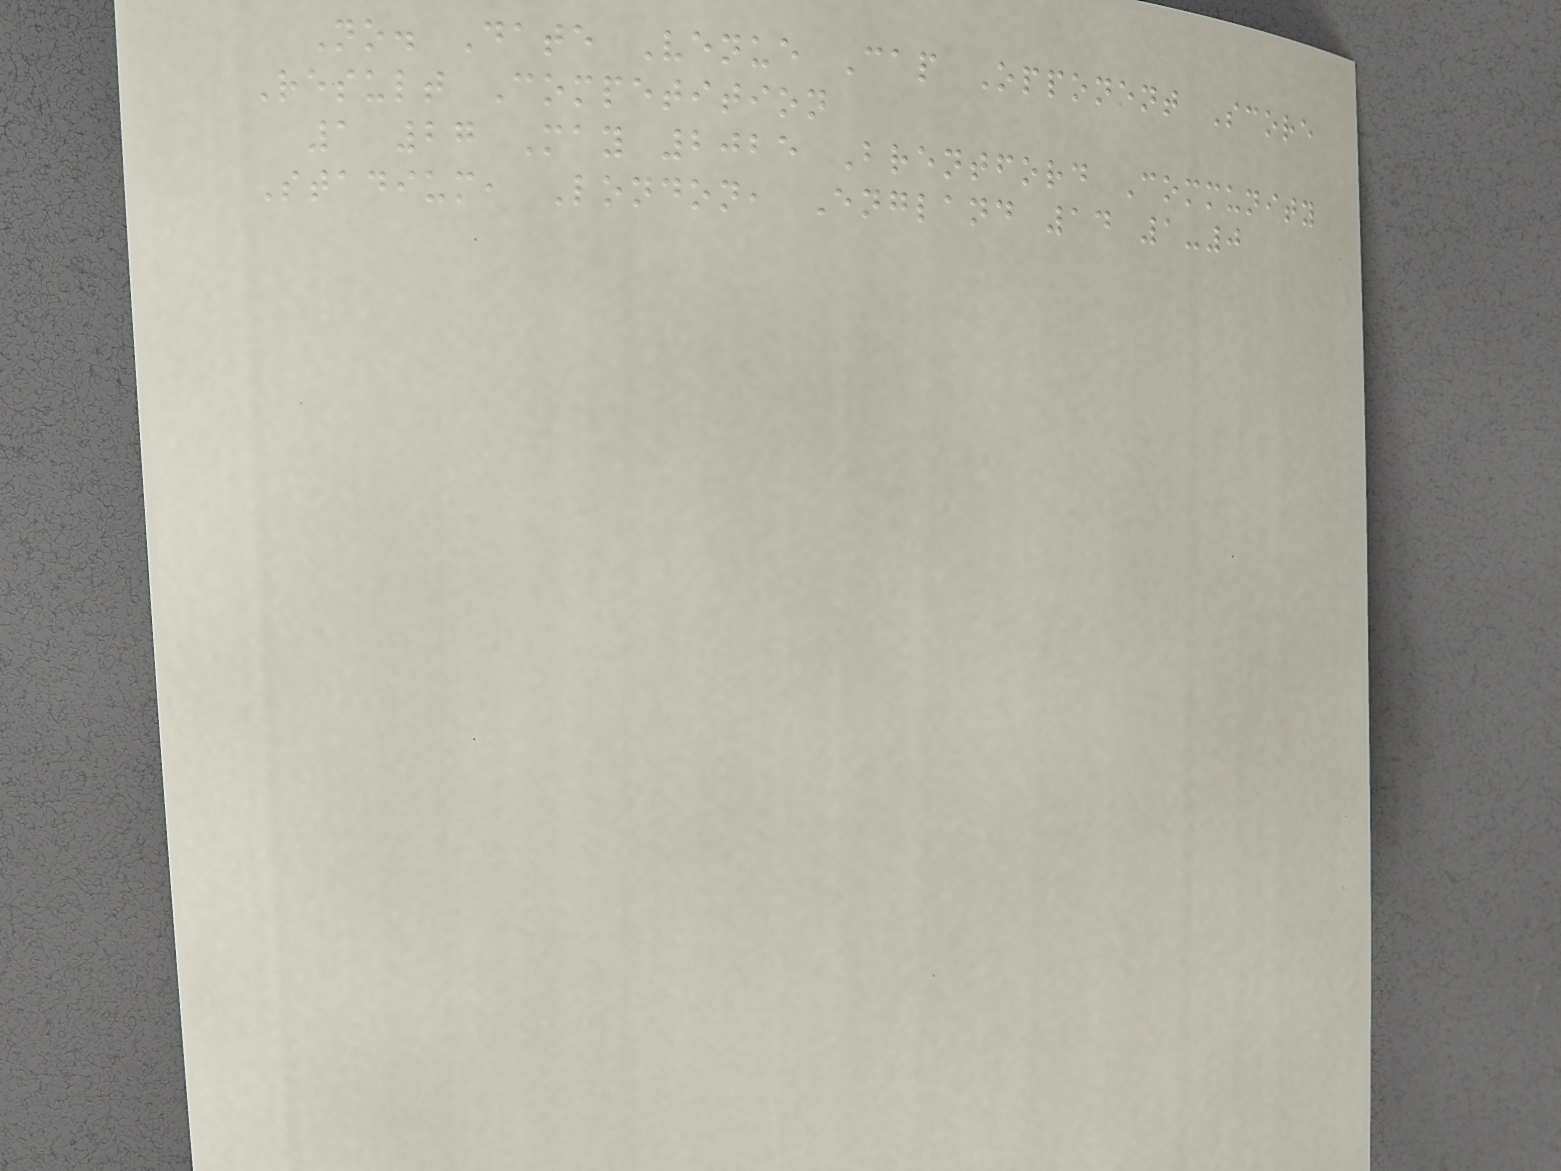No. Date Venue Cap Opponent Score
Result Competition
1 27 May 2025 Brentford Community
Stadium, London, England 14 1-0
